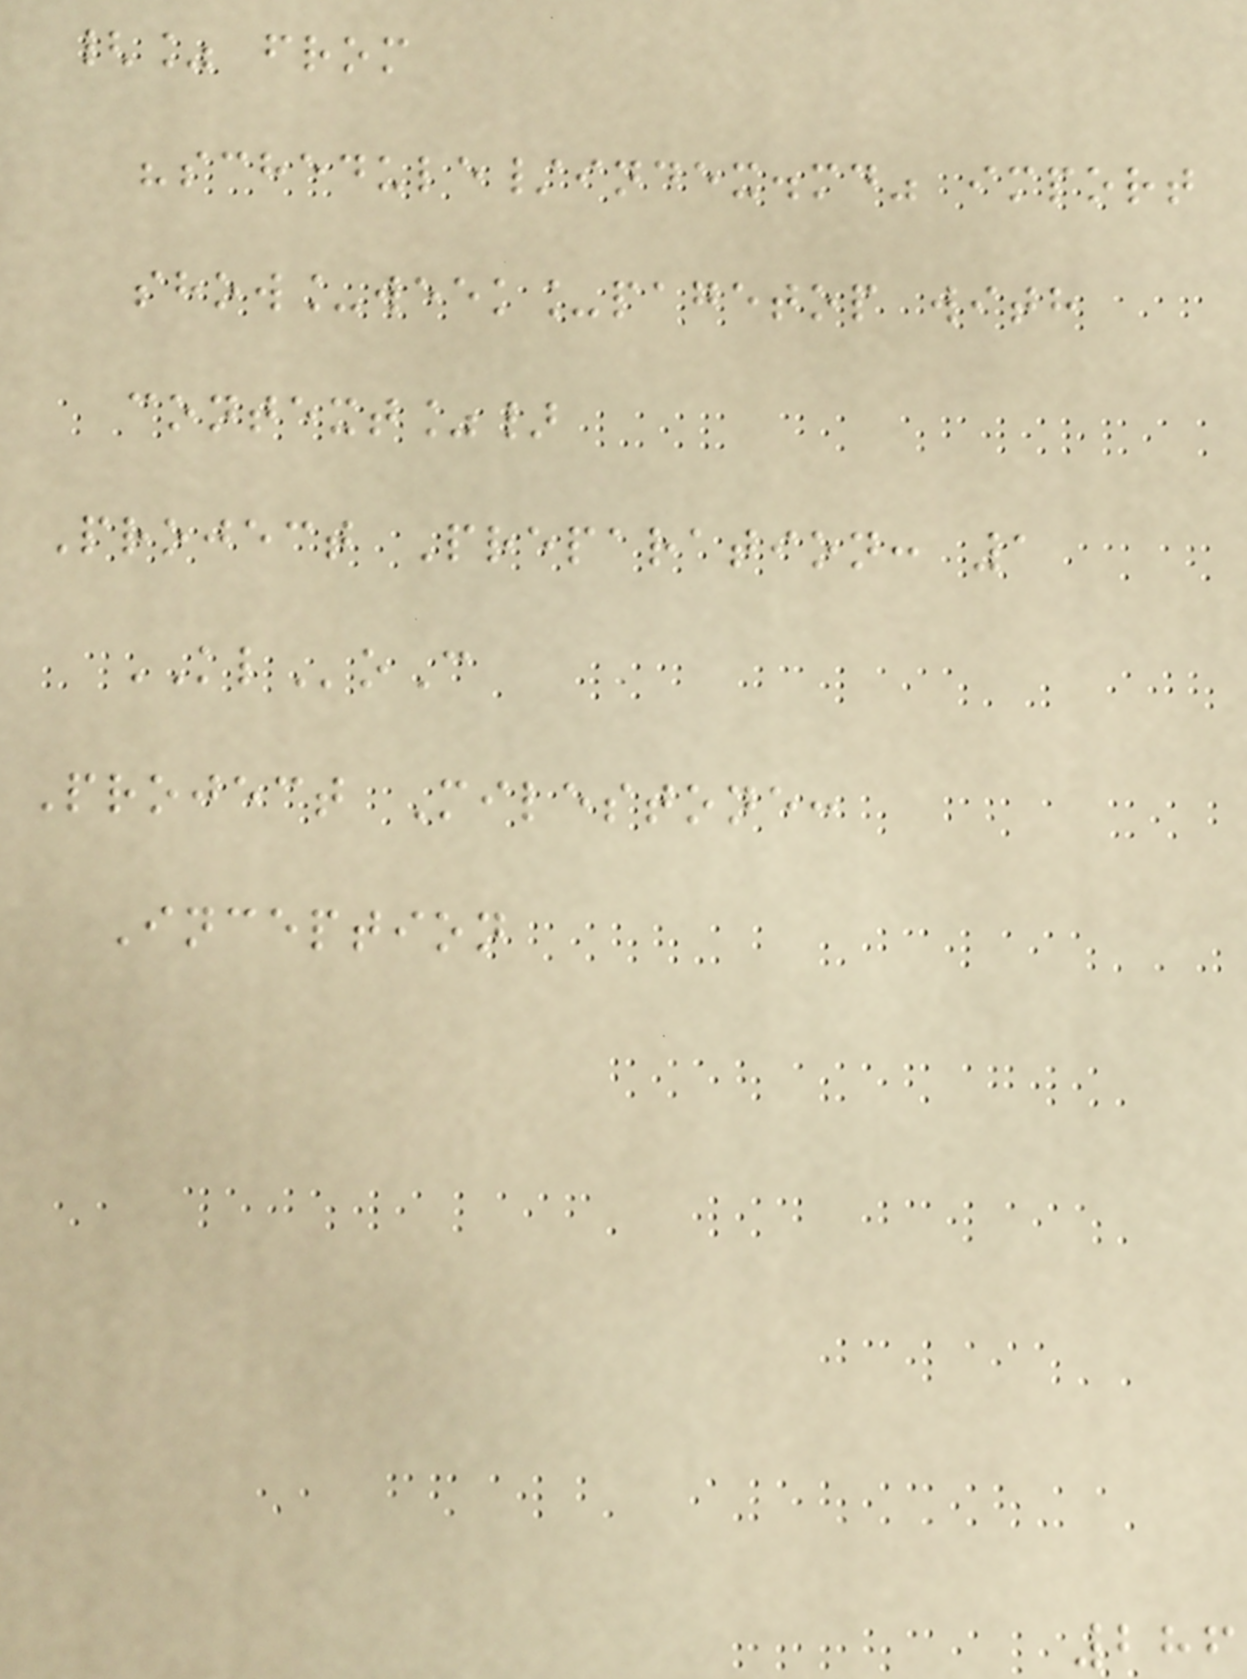{% from
"schedule/index.md" import
show_week_pagetop with
context%}
Project Preparation: 1
KLoC
Project Milestone:
Inception
286
